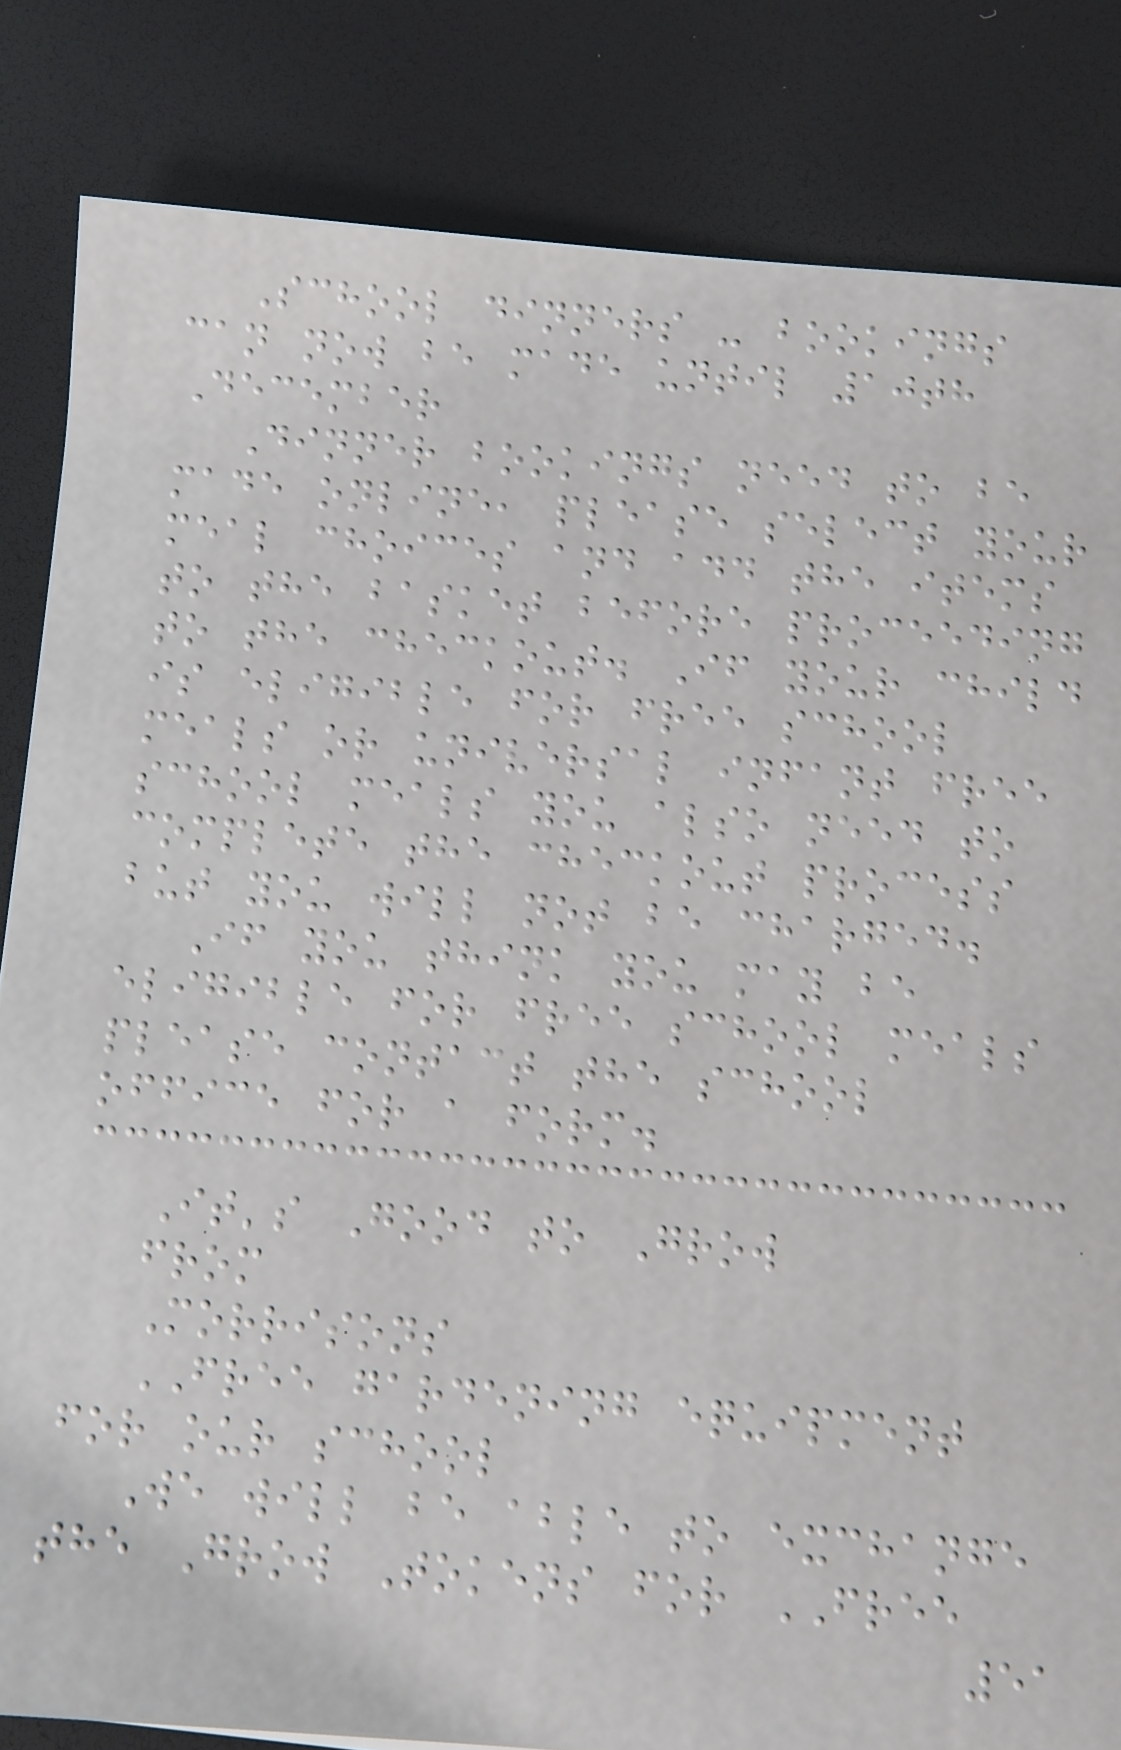School dinners - bookings
can now be made until 10th
December
Dinner bookings need to be
made online, please select your
meal choices and add the items
to the basket before proceeding
to the checkout. If your child
is eligible for free school
meals or universal infant free
school meals you also need to
complete the checkout process
but you will not be charged.
If you think you may be
eligible for free school meals
please contact the school
office for a form.
It's Good to Grow
from
Morrisons
FREE gardening equipment
for our school
We will be able to exchange
the Grow Tokens for FREE
51
